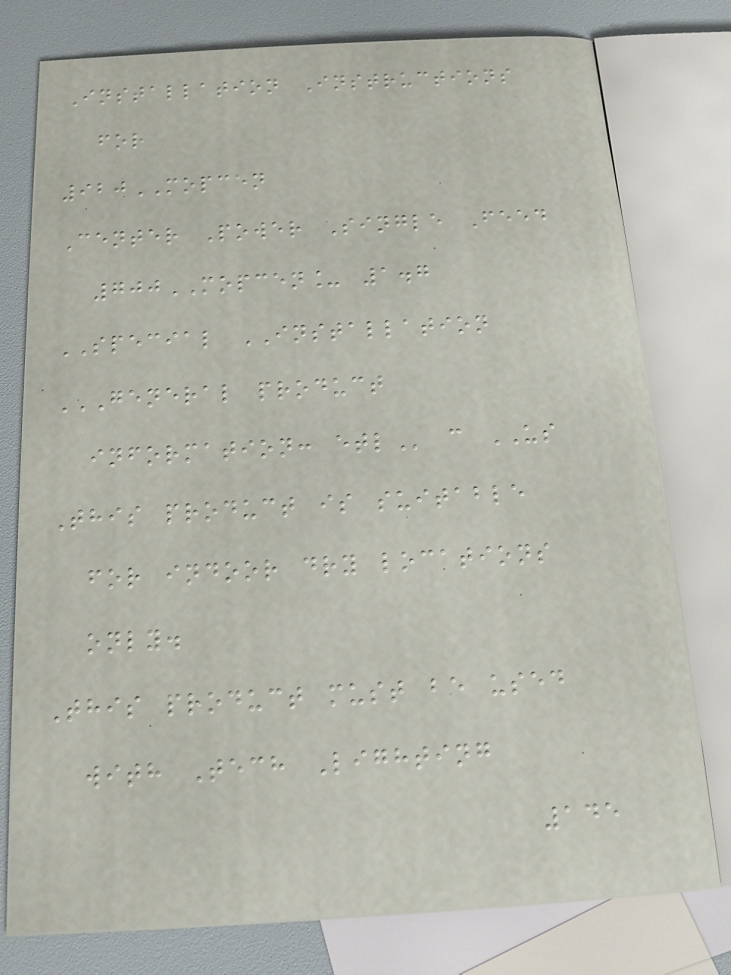Installation Instructions
for
920MOPCEN
Center Power Single Feed
700MOPCEN_ 1.7
SPECIAL INSTALLATION
GENERAL PRODUCT
INFORMATION: ETL c US
This product is suitable
for indoor dry locations
only.
This product must be used
with Tech Lighting
145
